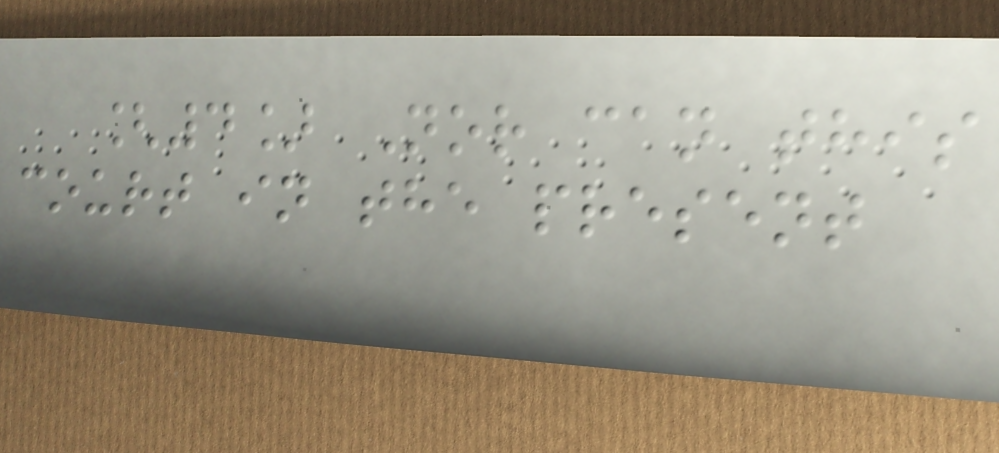[4] Nor can this
court in the present
